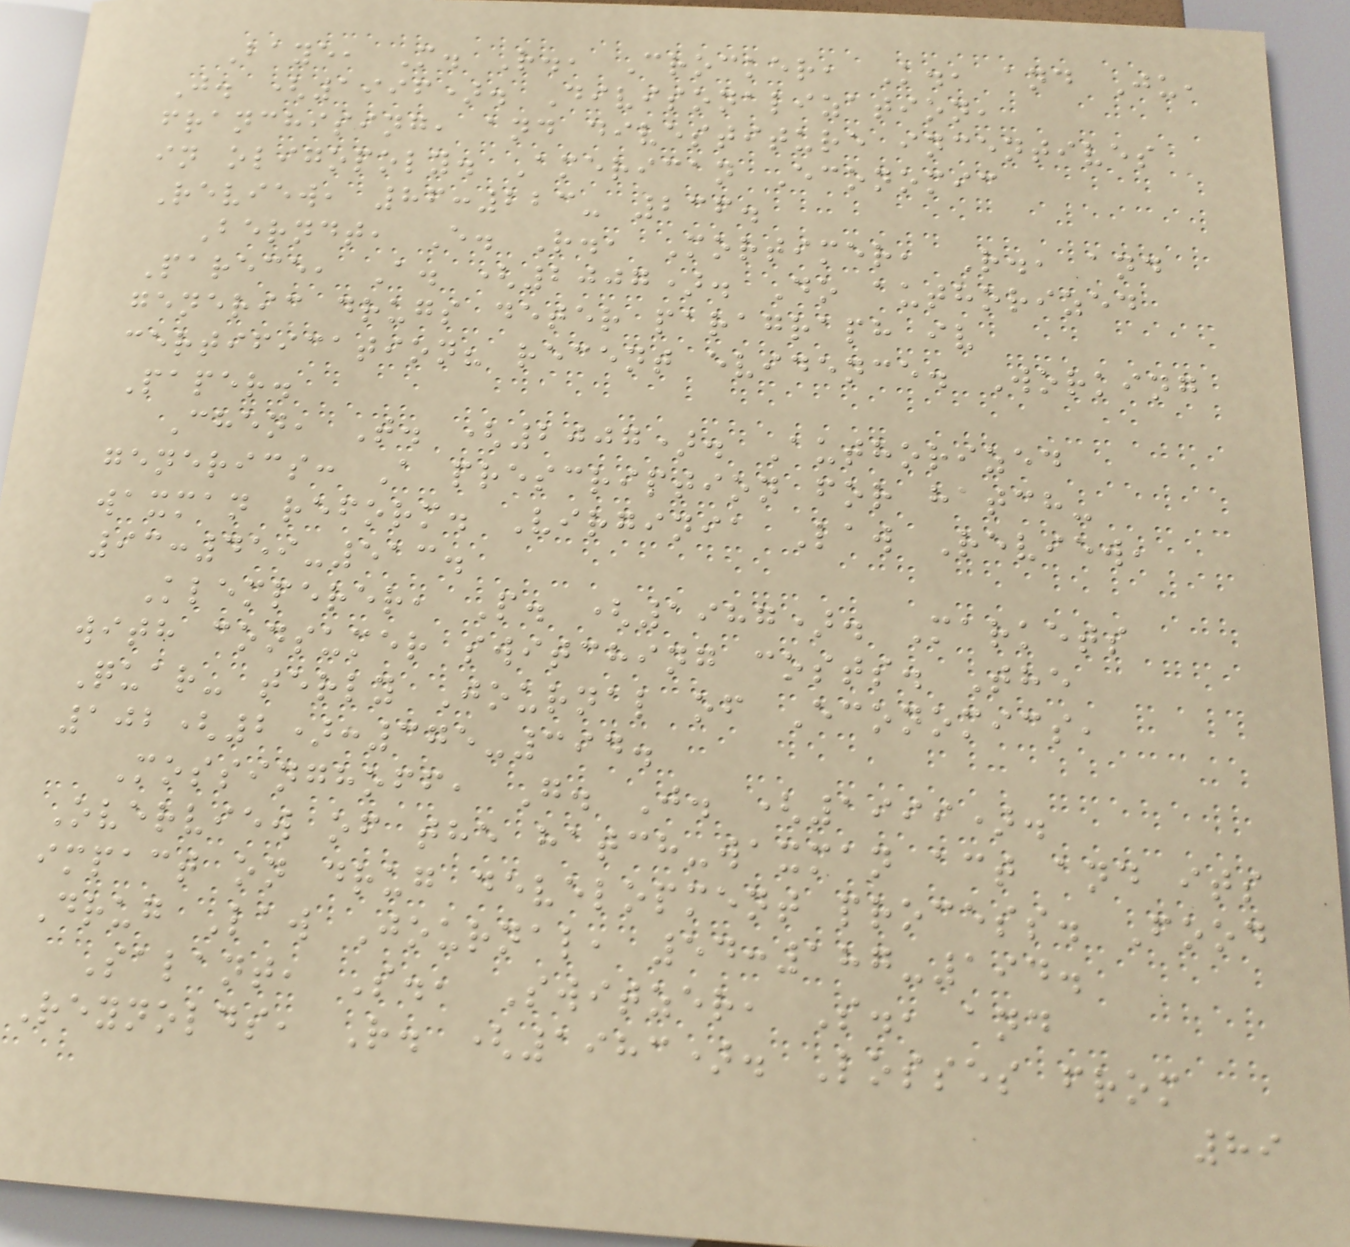Baye, M. R., Crocker, K., and Ju,
J. (1996). Divisonalization,
franchising, and divestiture incentives
in oligopoly. American Economic
Review, 86:223- 236.
Berndt, E. R., Mortimer, R., and
Parece, A. (2007). Do authorized
generic drugs deter paragraph iv
certification? recent evidence. Working
Paper.
Chen, T. (2007). Authorized
generics: A prescription for hatch-
waxman reform. Virginia Law Review,
93:459-513.
Klemperer, P. (1987). Markets
with consumer switching costs. The
Quar- terly Journal of Economics,
102(2):375-394.
Mossinghoff, G. J. (1999).
Overview of the hatch-waxman act and its
impact on drug development process. Food
Drug Law Journal, 54:187-194.
Salant, S., Switzer, S., and
Reynolds, R. (1983). Losses from
89
